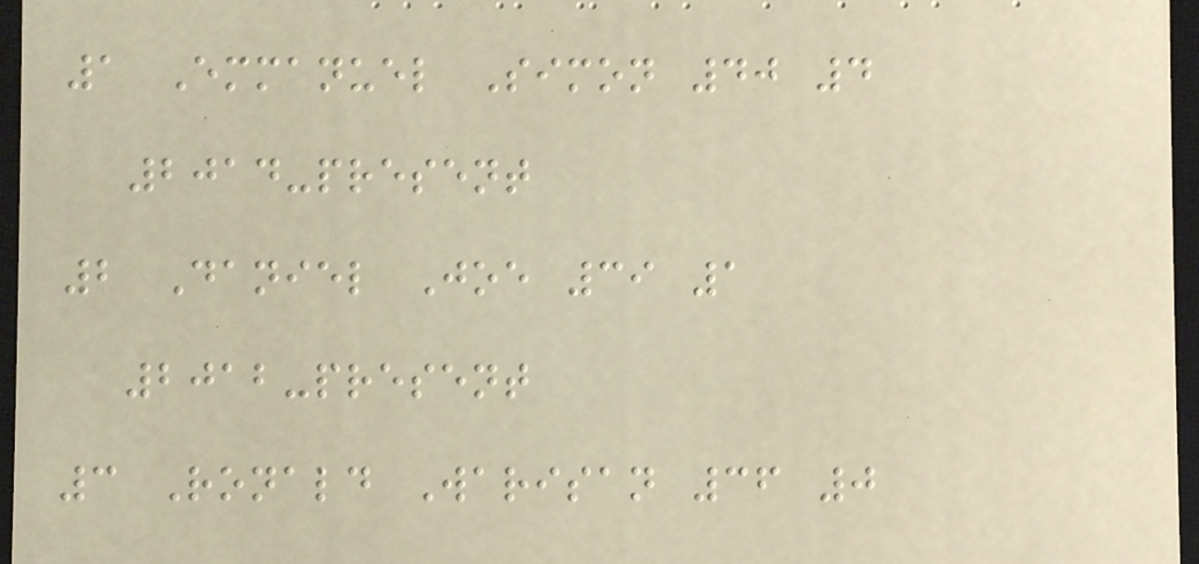1 Emmanuel Simon 40 4
2014-present
2 Daniel Joe 39 1
2012-present
3 Ronald Warisan 36 0
